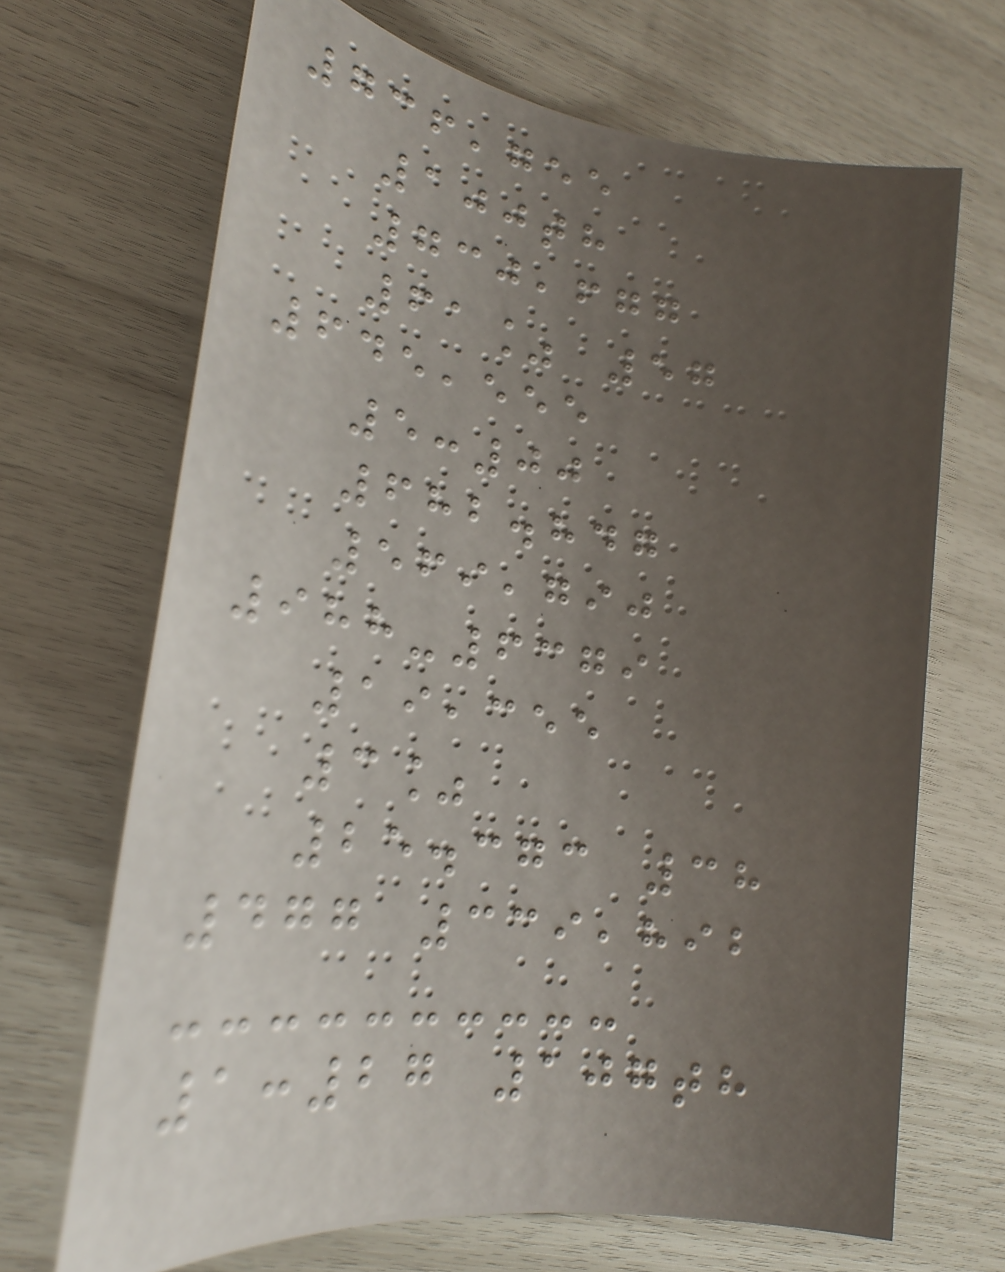736,755
100th
730,677
61% 57
645,555
5:00
682.847
569,790
988-6379
19,355
3%
25.373 38
477 339,892
1:27 107th
